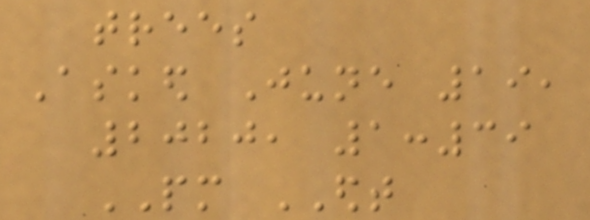trees
Asked June 19,
2020, 1:39
PM EDT
